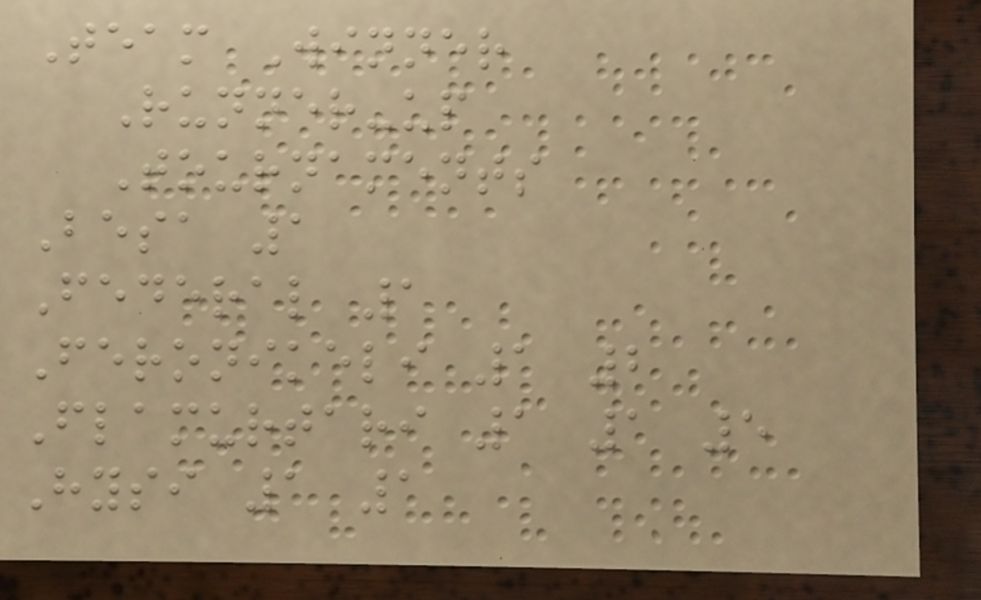Team Winner
Runner-up
Tournaments
Besa 1
Federal 1
Feronikeli 1 2
Flamurtari 1 1 5
Hysi 1 1
